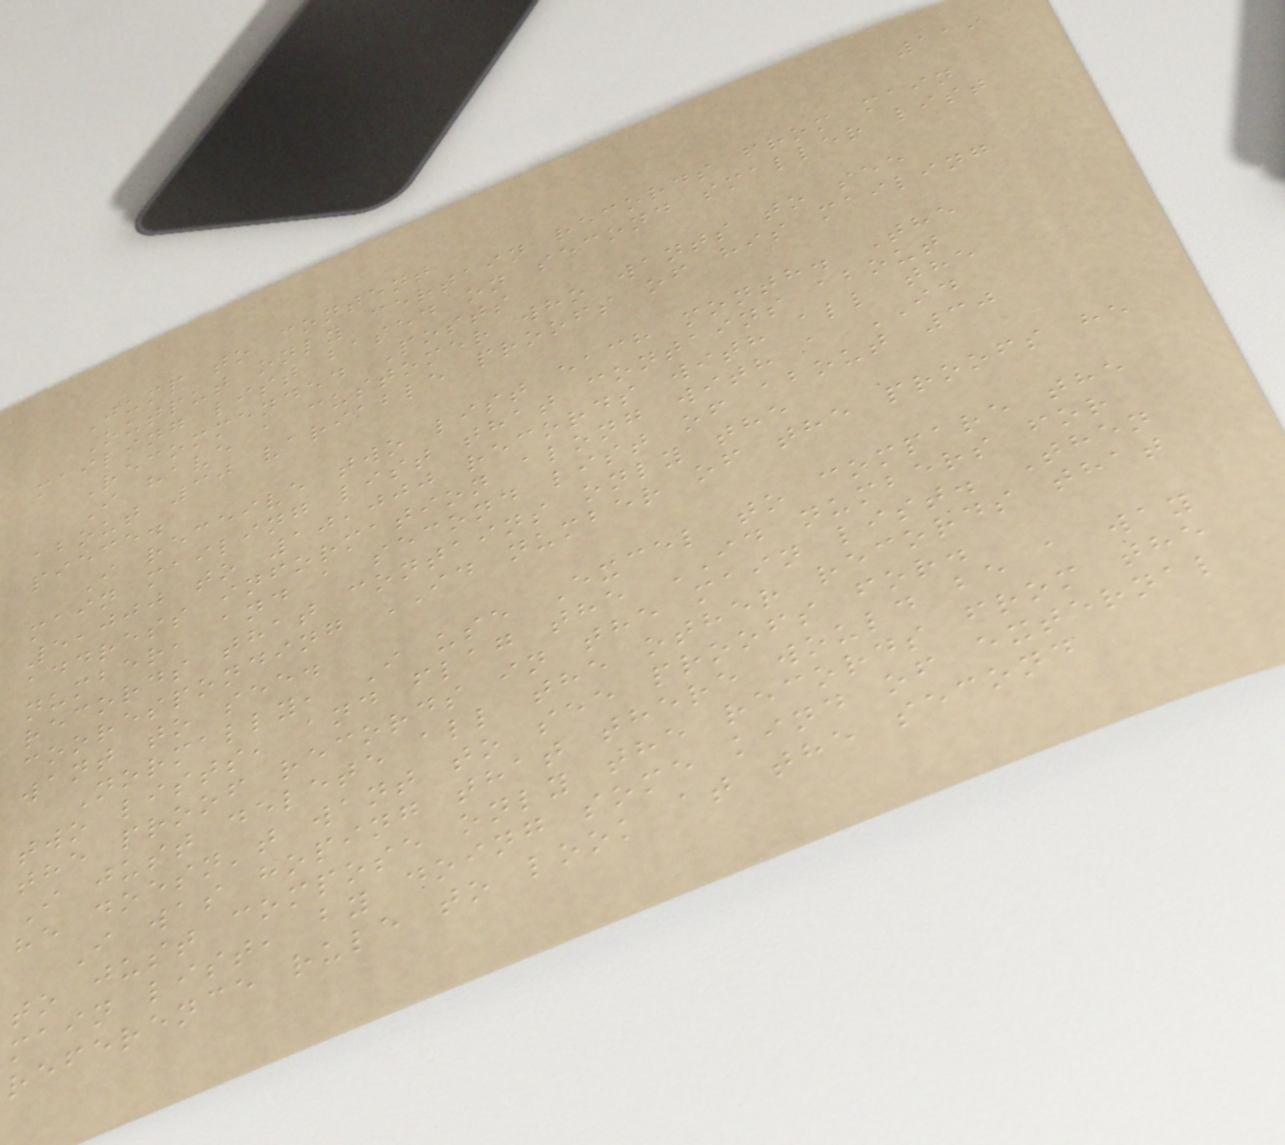119
Jump to content
Output only certain records from main
mailing list based on second smaller list
Recommended Posts
I have a customer who wants to see
about 30 variable proofs of his mailing
piece.
I receive two list each month. The
main mailing list that contains about
5,000 to 10,000 records with all the
address information along with a ID
number, and a second list of about 30
records that contains only the
cooresponding ID number of the proofs he
want to see.
Normally, I use Excel to compare the
two lists, and flag the ID numbers for
the proof records in the main list. Then
I just delete all the other records that
he doesn't want to see proofs for.
I was hoping that there would be a way
to just compose only the records from the
main list, by doing some kind of external
reference rule to look at the second
